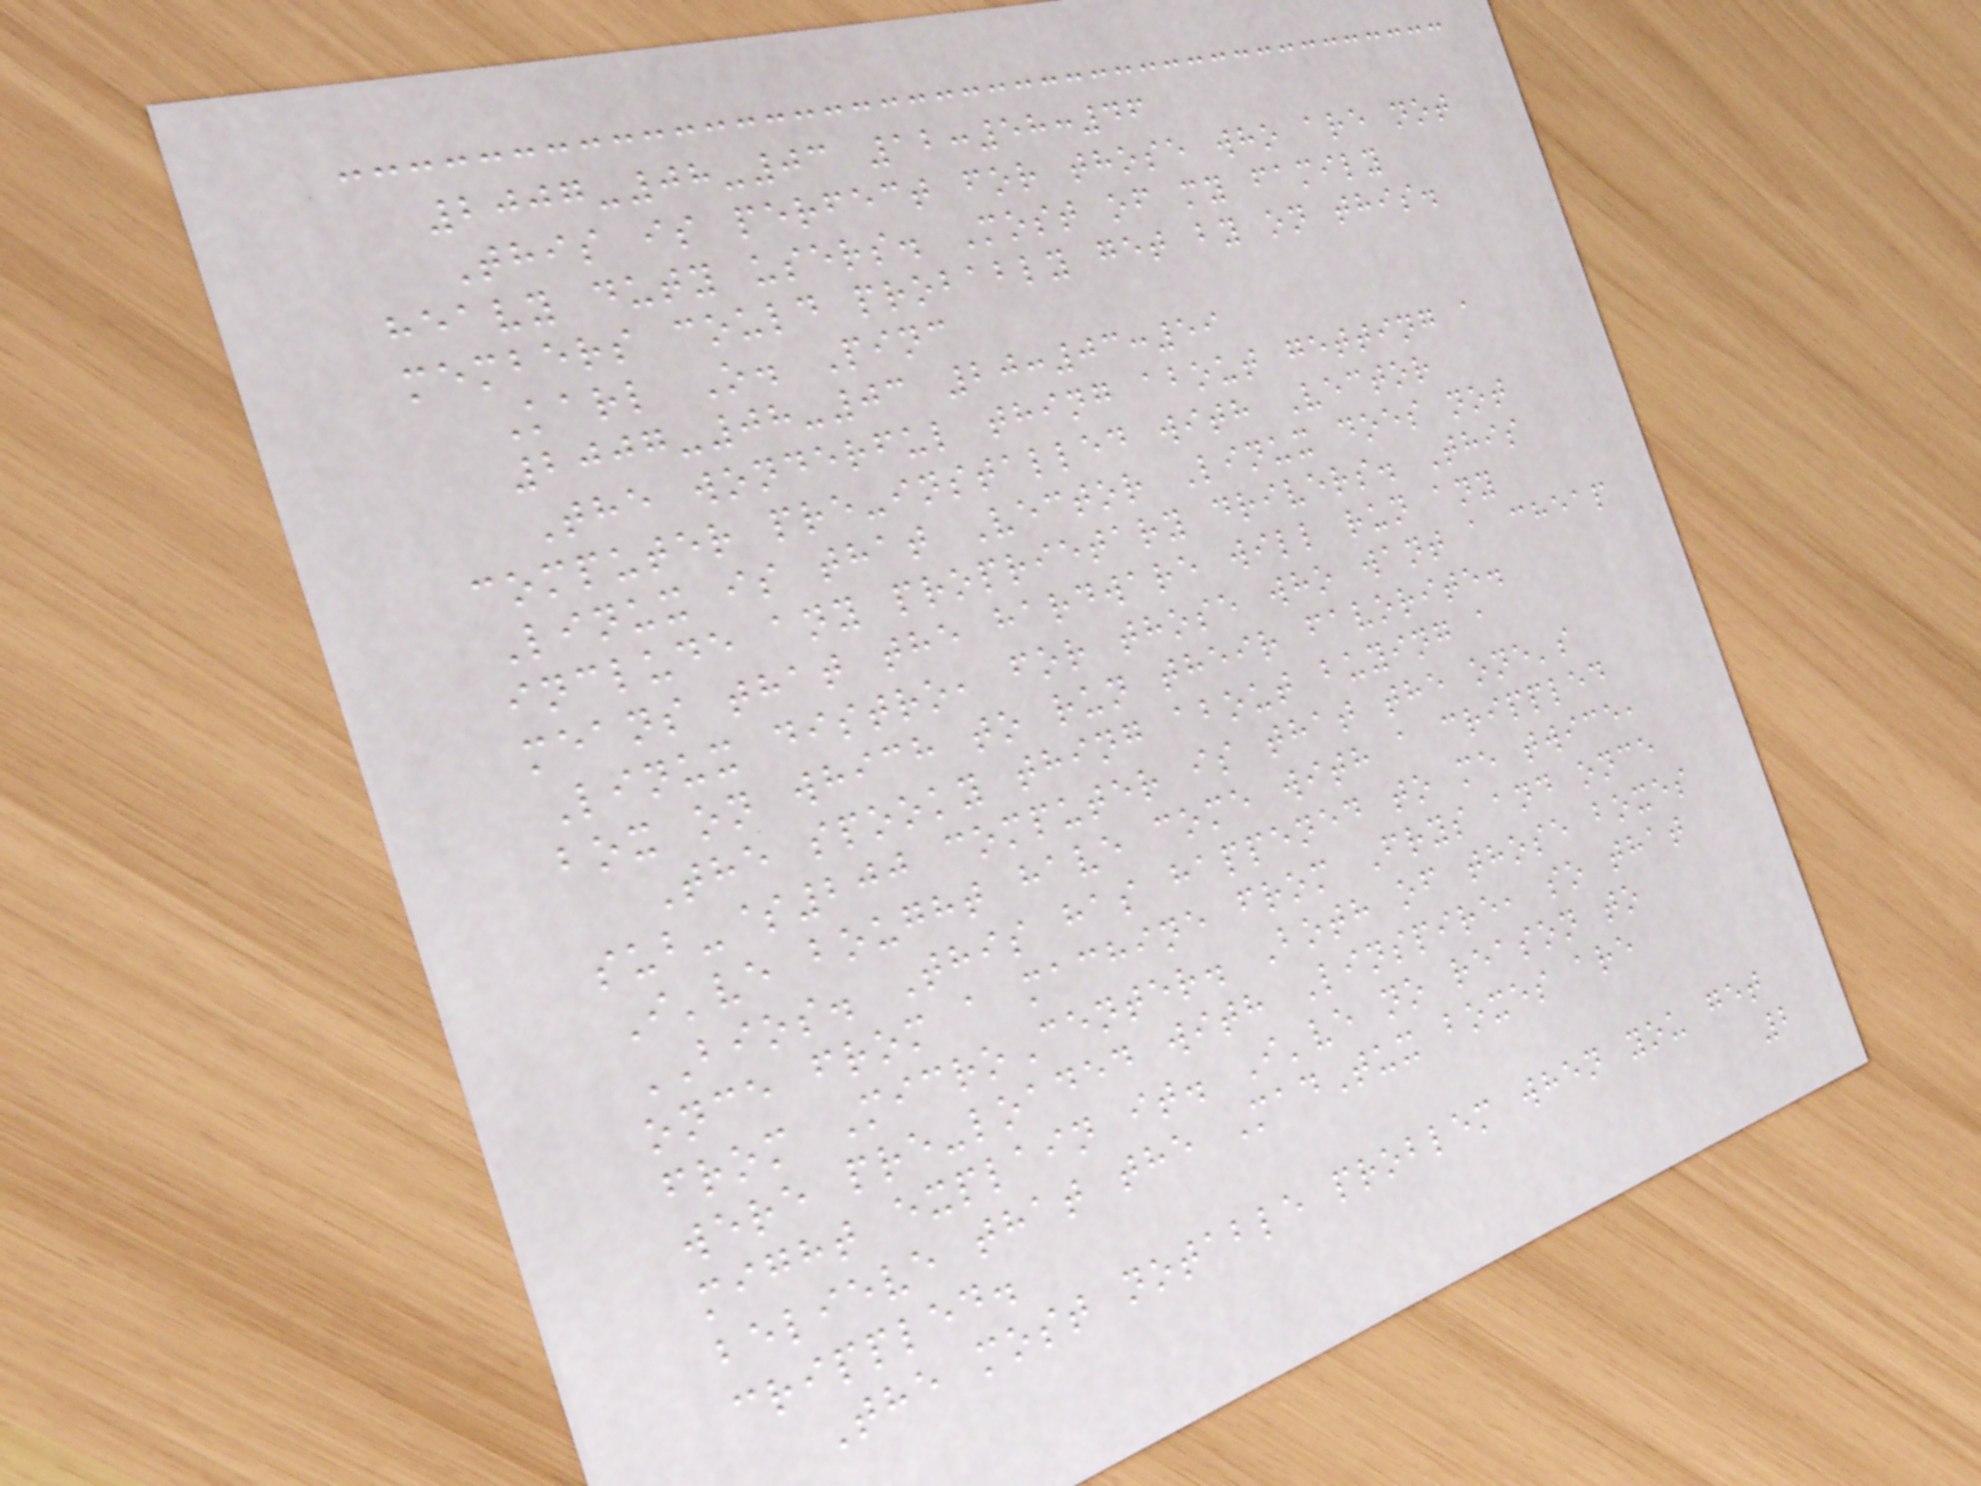2007-08-03 12:58:46
This is perfect for those who are not
heavy duty users. Most of my family
members could probably get by on this.
Karl O. Pinc
2007-08-03 20:03:59
The wonderful thing about getting a
computer pre-installed with Vector
Linux is that Vector Linux does not
include any proprietary drivers. This
means that the hardware will run any
Linux distro, for those who want a cheap
box on which to run their favorite.
The spooky thing about buying a
sub-$200 computer is that the one's
I've bought have come with a crippled
BIOS. This has happened to me twice,
once from a machine from Frys and once
from MicroCenter. Both of those boxes
were pre-loaded with Linspire, so that
might explain it. I've no reason to
believe that the MadTux boxes are
crippled.
The most notable problem when you get
2
